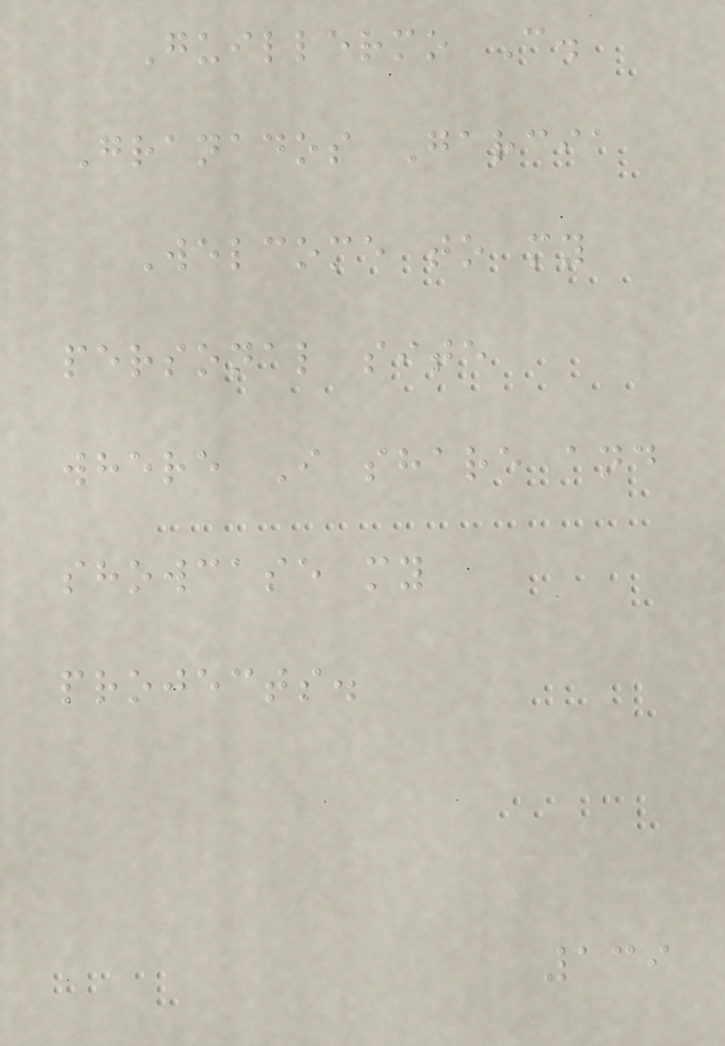Guillermo C.
Granados Garcia
Welcome to my
personal site
where I share and
showcase my
projects.
139
